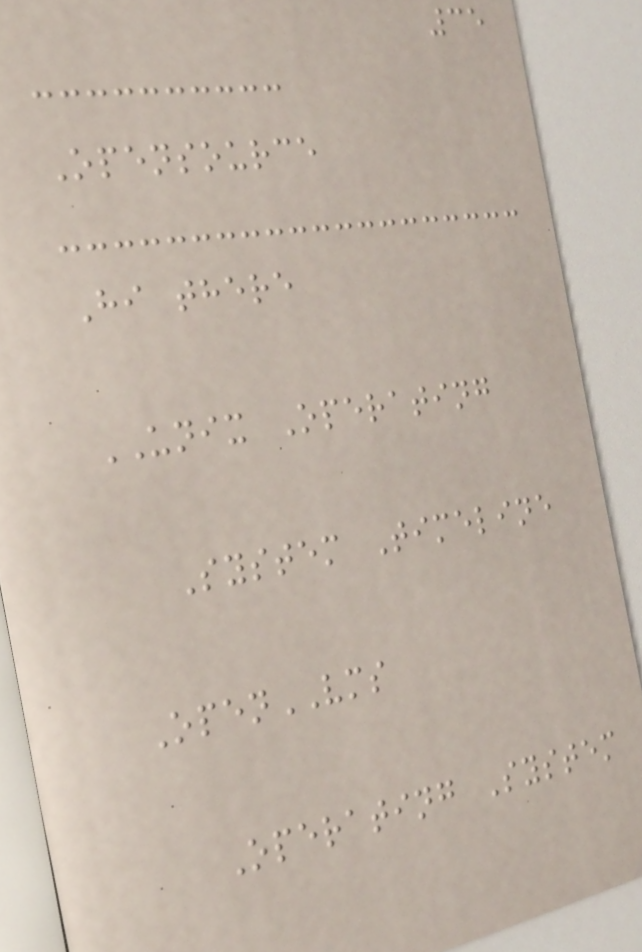35
Opensource
Hi there
UNIX Operating
System Timeline
OpenVMS
Operating System
